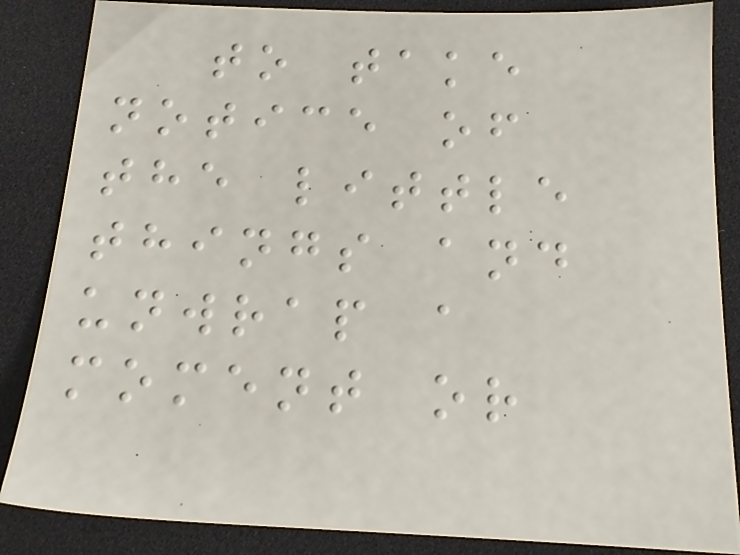to take
notice of
the little
things and
unwrap a
moment or
